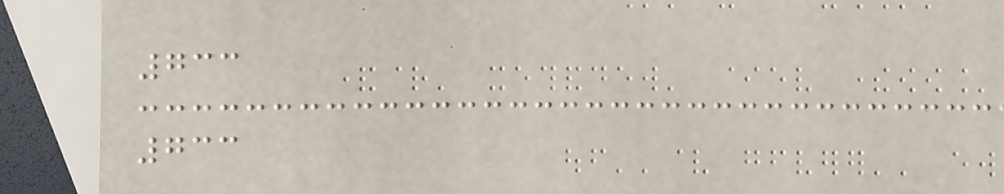733
733
